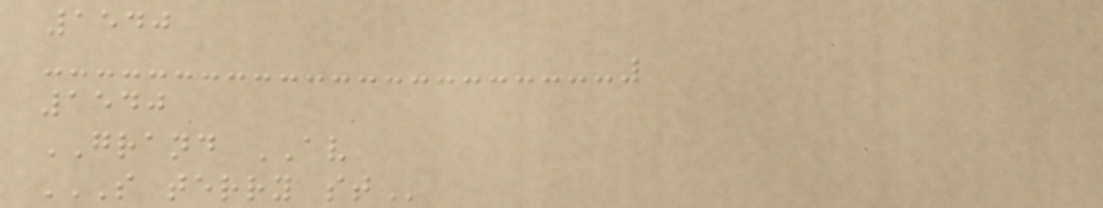1540
1540
GRAND AV
S TERRY ST
